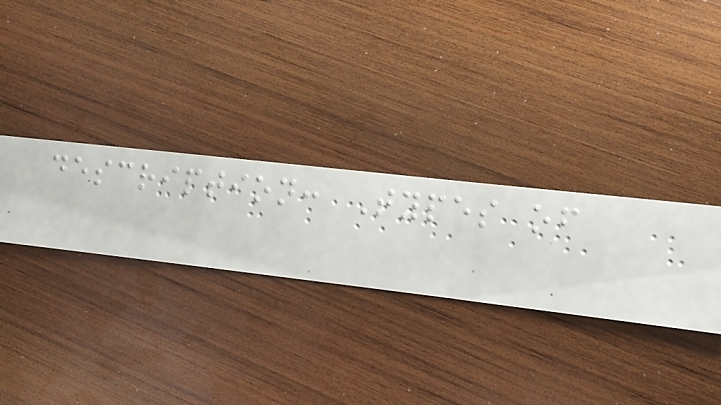description: Types of
